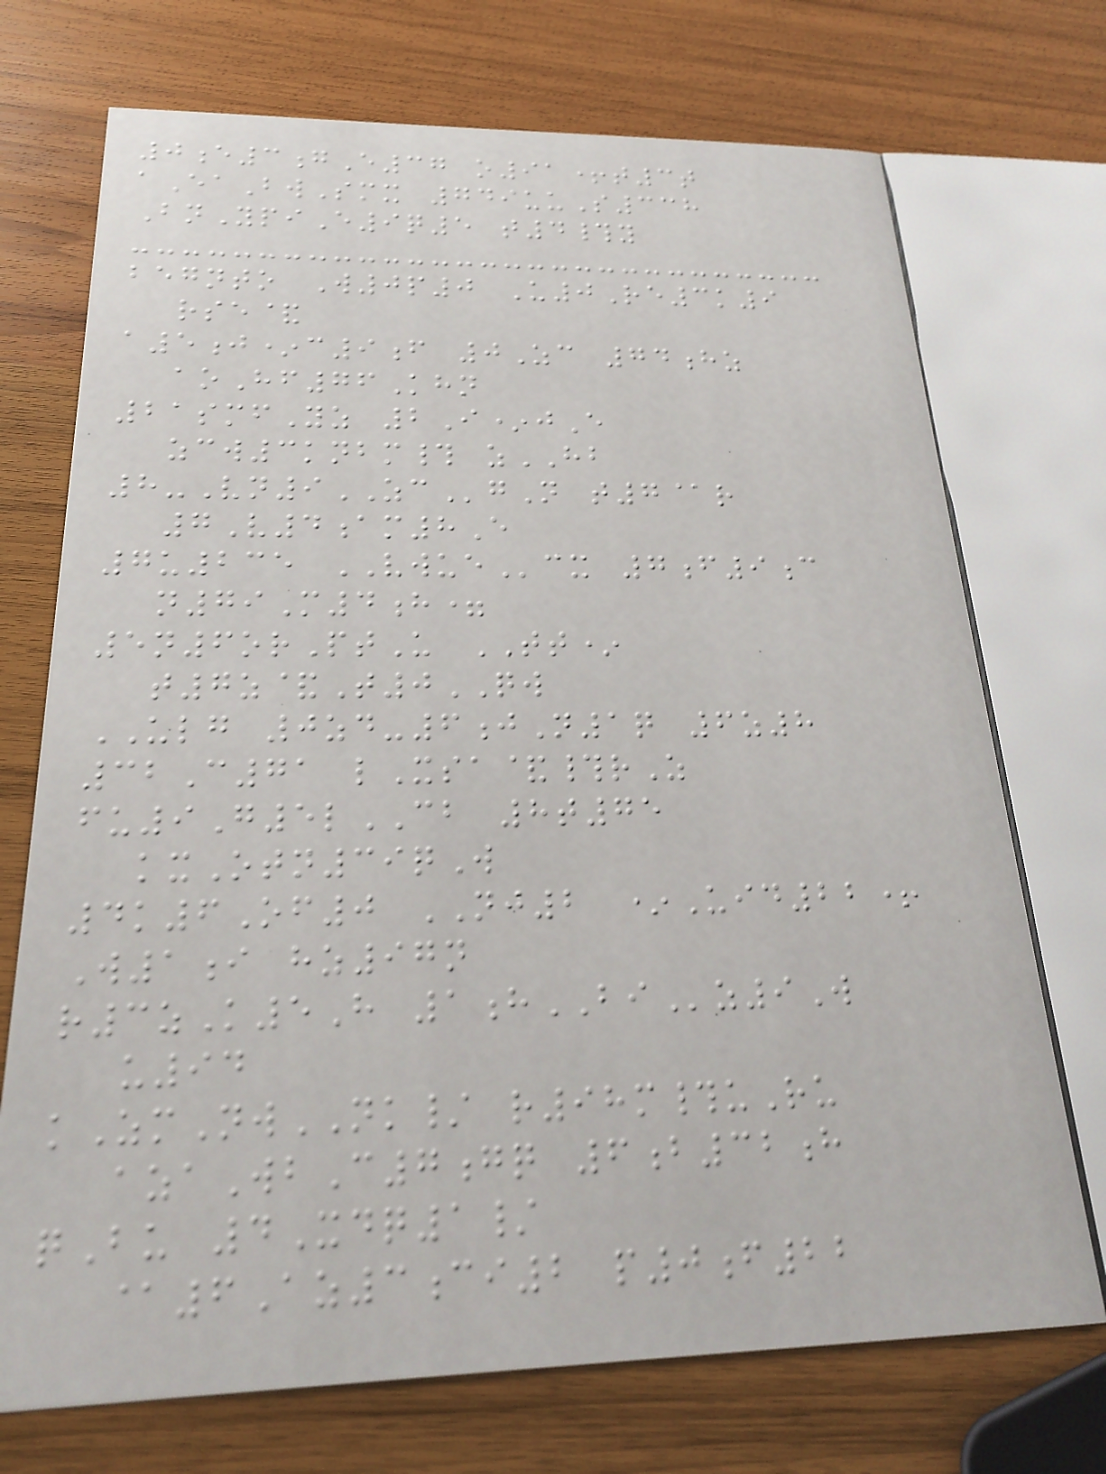0e3gE37 o91+t3t
aEaBwSmx 749uuS338
BnYpiE9q5 t4#y
begnto W0p0 U0Re3k9
rse&
a5j*c9f 0Zc 74hz
aoHf76Khn
21smfYz 2I*jE
zcw3knbm# zHB
8-Vn9ZCgN t7@r
7V4am8E
7u235 VWUEcx 7f9c
n79M4h=
5n6orPtU TT*
t7z&T0QW
ULG 0zd-6jN1q 6z8
32C71 lXsa&#rZ
fu9G5lCB 8t75
kxOtn39qW
4k6Of0 NJ2 *Uid22+
W1i hz97n
r3zK5H 1hBIz9W
u94
kZmNwNK/ r98m#uRu
azaWbC7gq 6b32h
qBu 4Xdq1/
@6Az3ci2 p0f22
